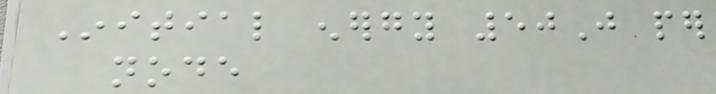Initial energy 50J per
node
